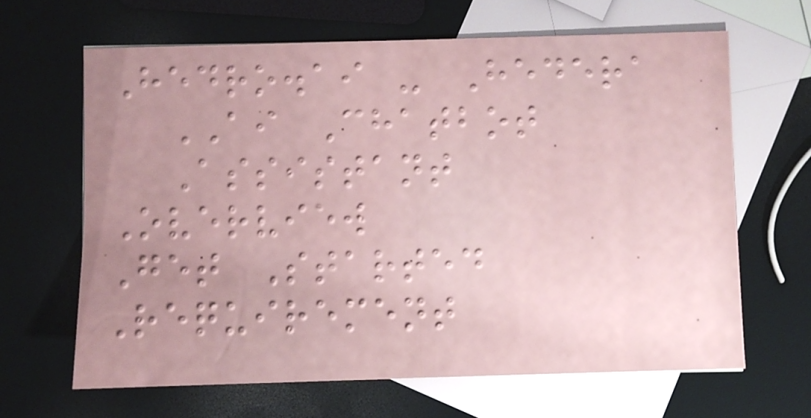Hedro.ai - Hedera
AI Chatbot
Assistant
Overview
Get Started
Requirement
